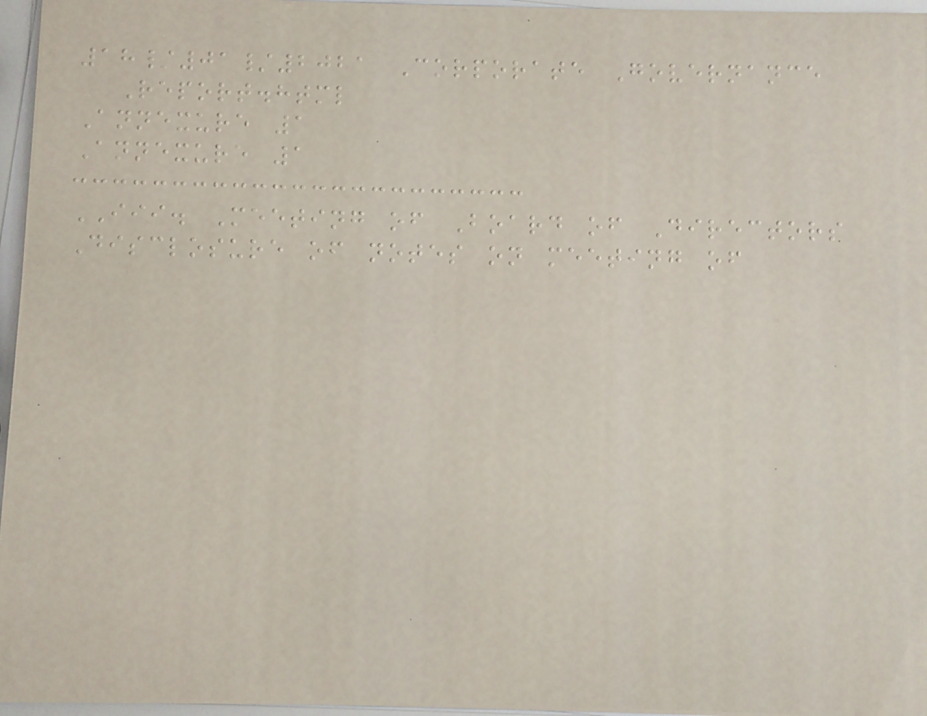18/01/2021 Corporate Governance
Report.html
Annexure 1
Annexure 1
III. Meeting of Board of Directors
Disclosure of notes on meeting of
